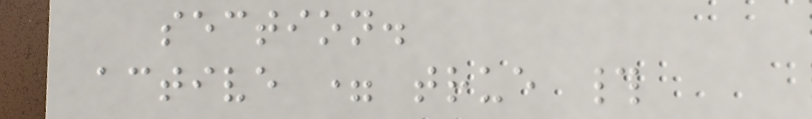section.
active = true #
